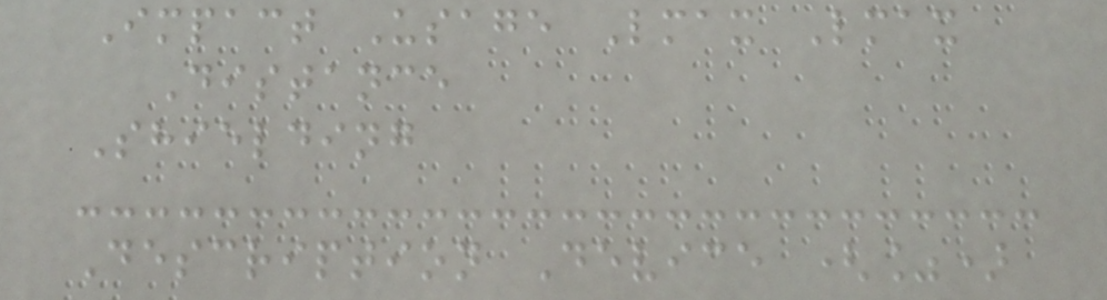Impact Usage Lmax Lmax
Distance
Shielding
Description Device (%)
